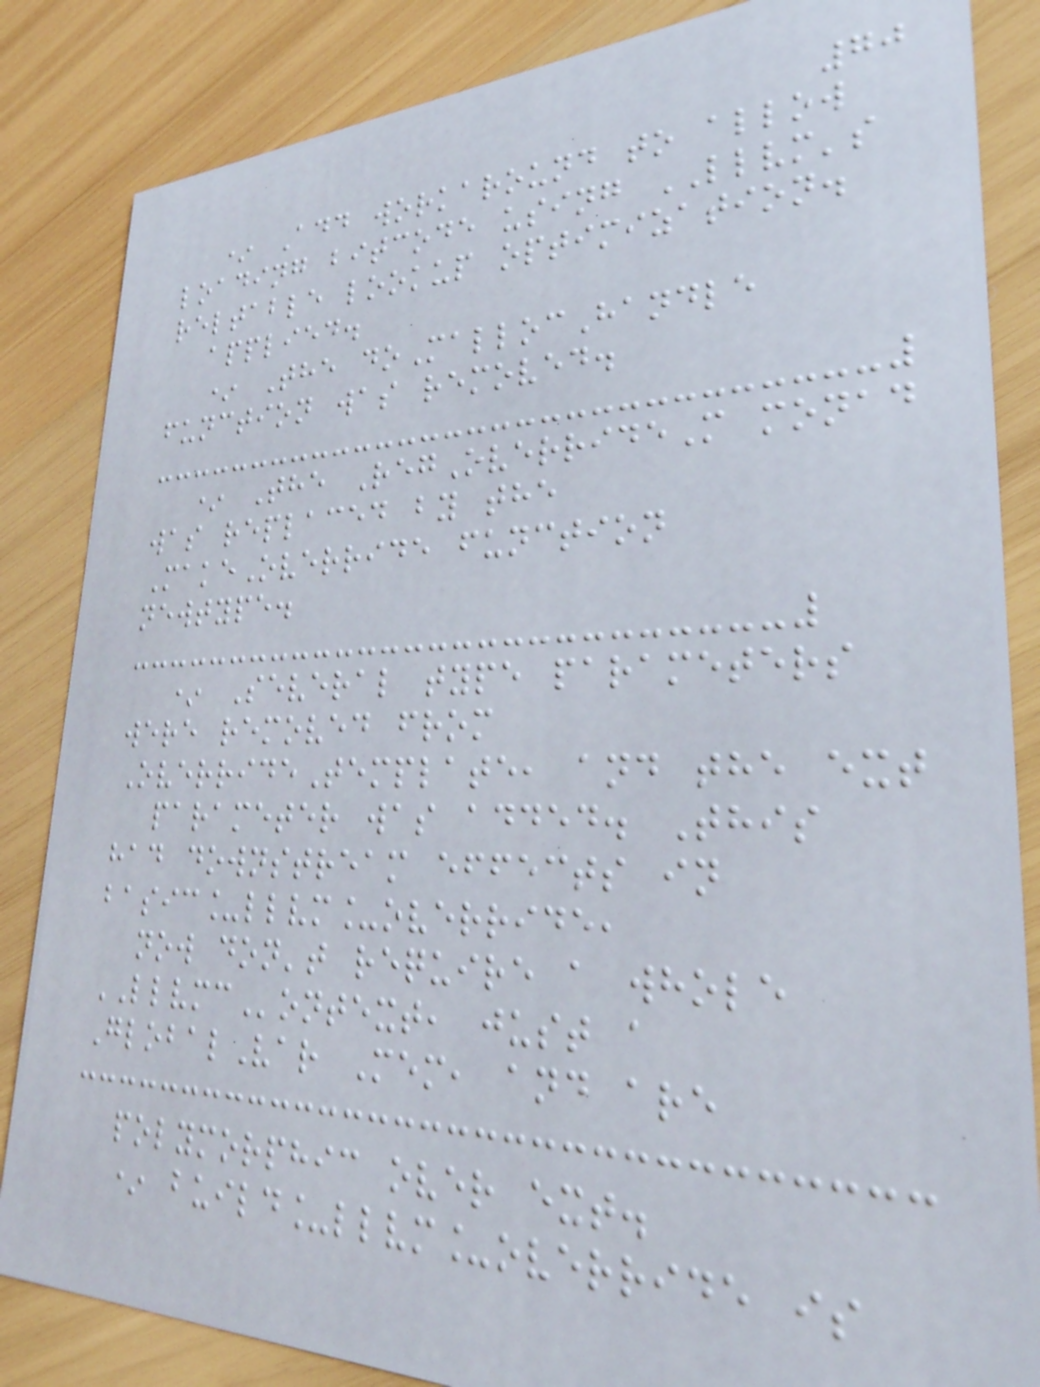70
* Add workaround to allow
loading bitcode using LLVM's
reltable lookup optimization.
applied.
* The doMallocHandle
function was removed.
* The RegOverrideM monad
was replaced by the
MakeOverride function
newtype.
* Several type parameters
were removed from
OverrideTemplate, and the ext
parameter was added. This
had downstream effects in
basic_llvm_override,
now don't require a whole
LLVMContext, just a
GlobalVar Mem, and are
polymorphic over ext.
* build_llvm_override is
